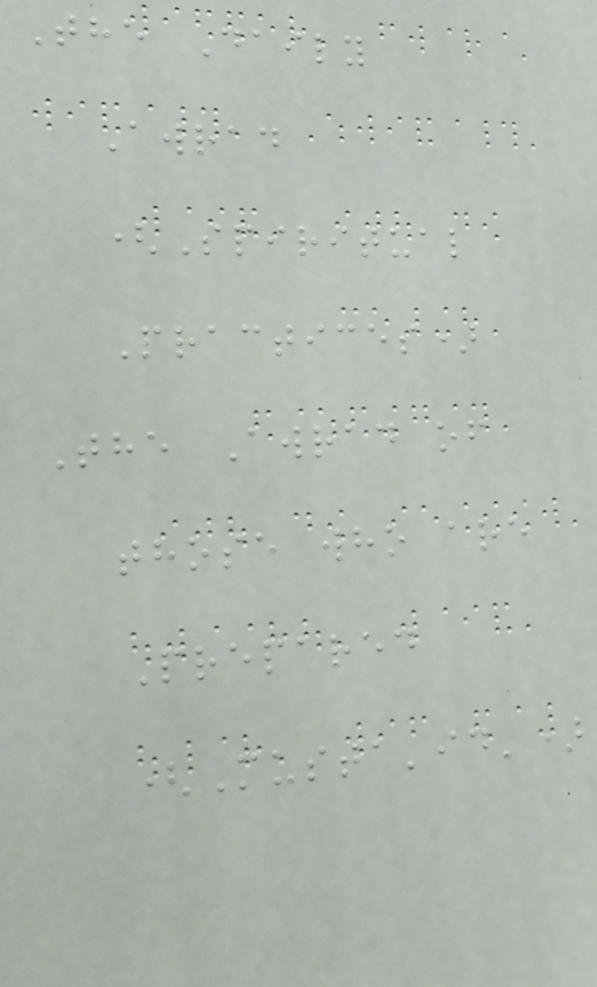The Daily
Awrad
(Spiritual
Practices)
The Awrad of
those who are
Prepared
(Musta'id')
